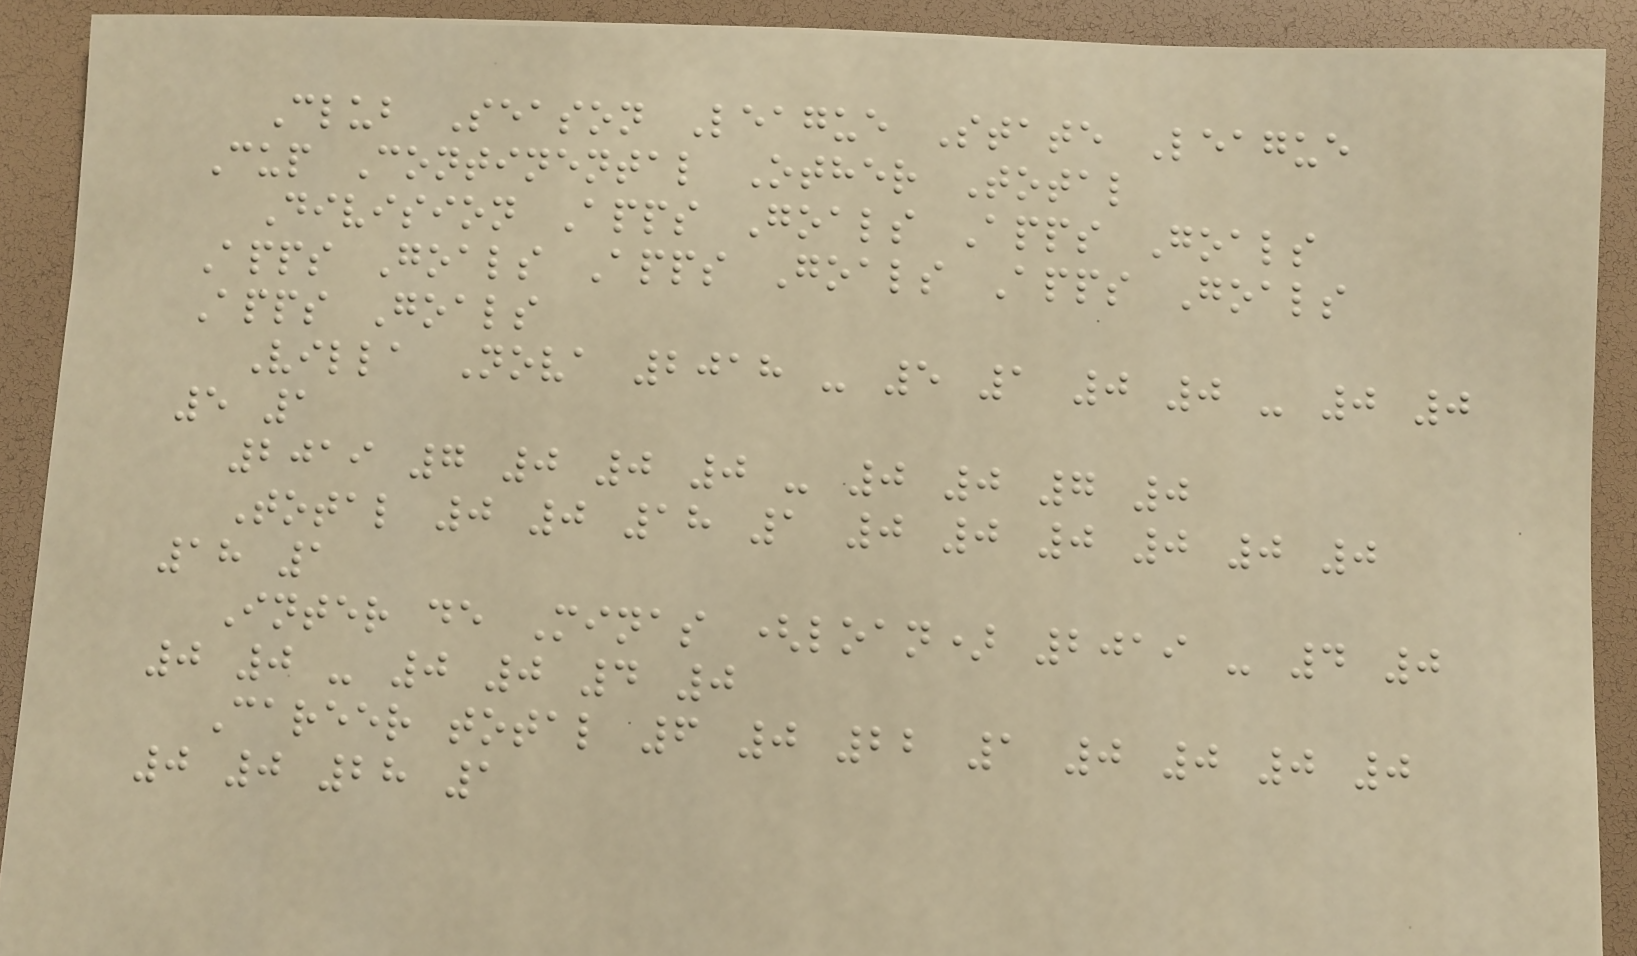Club Season League State League
Cup Continental Other Total
Division Apps Goals Apps Goals
Apps Goals Apps Goals Apps Goals
Apps Goals
Villa Nova 2018 - 5 1 0 0 - 0 0
5 1
2019 7 0 0 0 - 0 0 7 0
Total 0 0 18 1 0 0 0 0 0 0
18 1
Inter de Minas (loan) 2019 - 4 0
0 0 - 0 0 4 0
Career total 6 0 22 1 0 0 0 0
0 0 28 1
